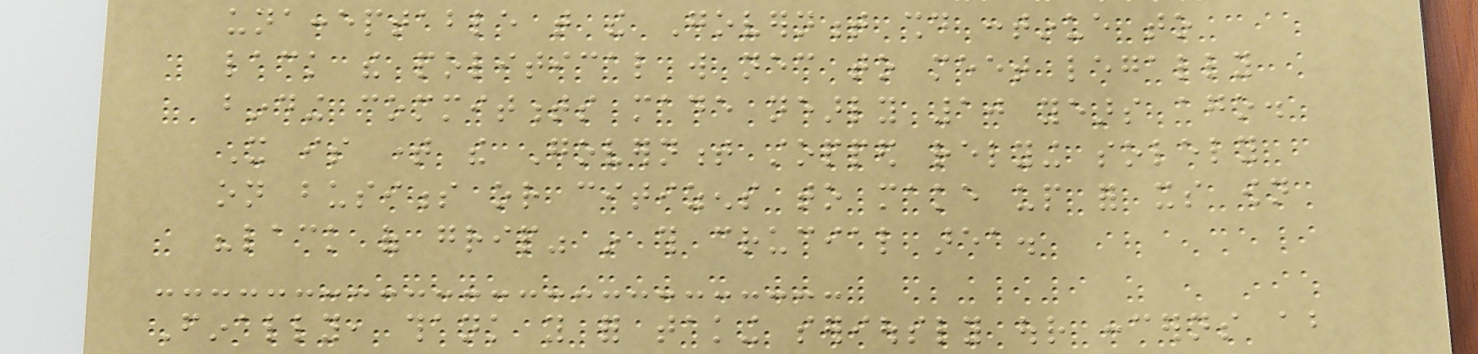unacceptable that the Government should continue to
lack the political will necessary to meet legally
binding commitments made nearly 10 years ago.
It is time the Government stopped relying solely
on business or citizens to make up for its own
"lack of grip" in this crucial area.
Finally, thank you for taking seriously our concerns about
